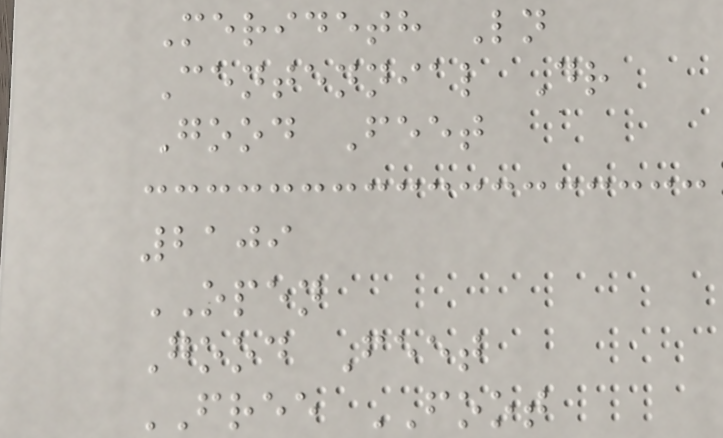Merideth Ln
Centennial Dr
Good Feet
2109
OPEN
Good Feet
FREE FOOT
